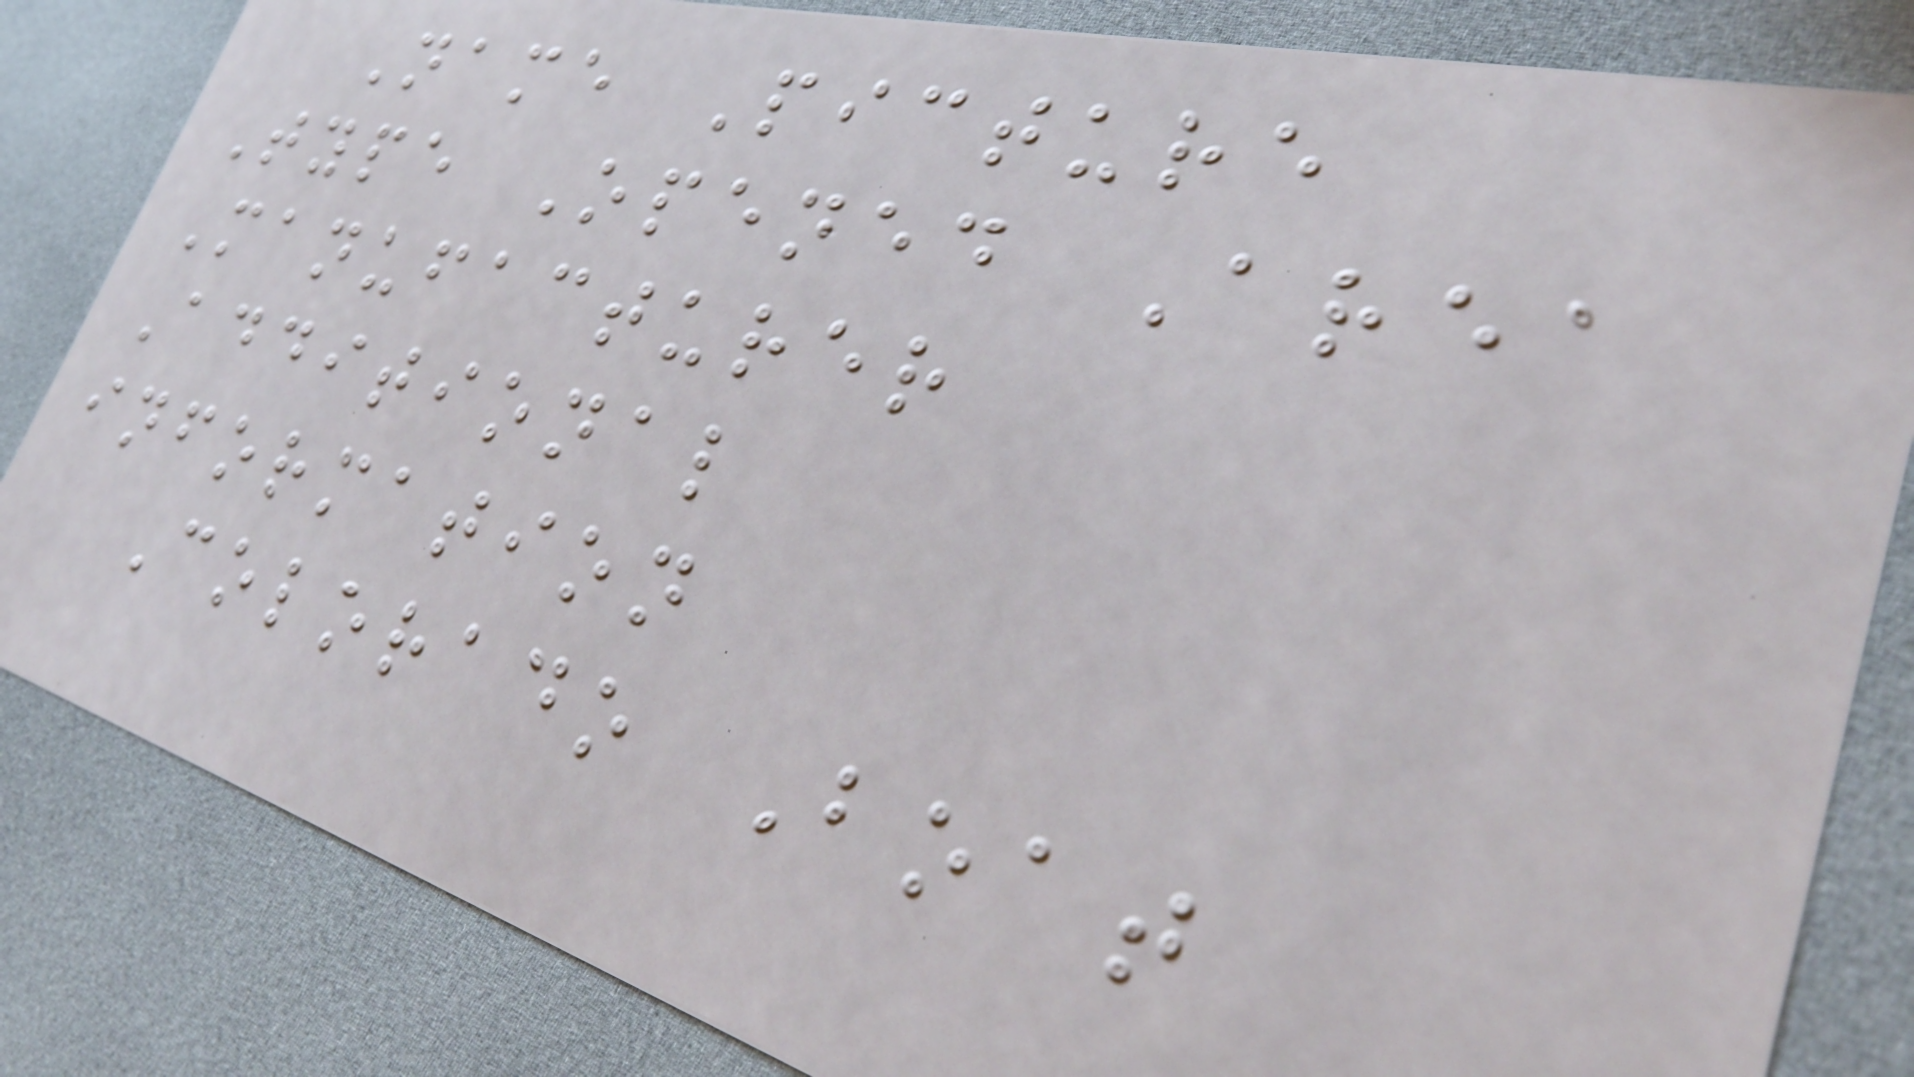Name Picture
Type Opened Area
Manufacturer
Additional
information
Colorado Boat
